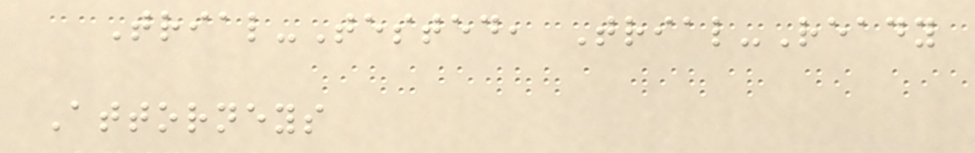Trial-Tested, Trial-Ready
Attorneys
